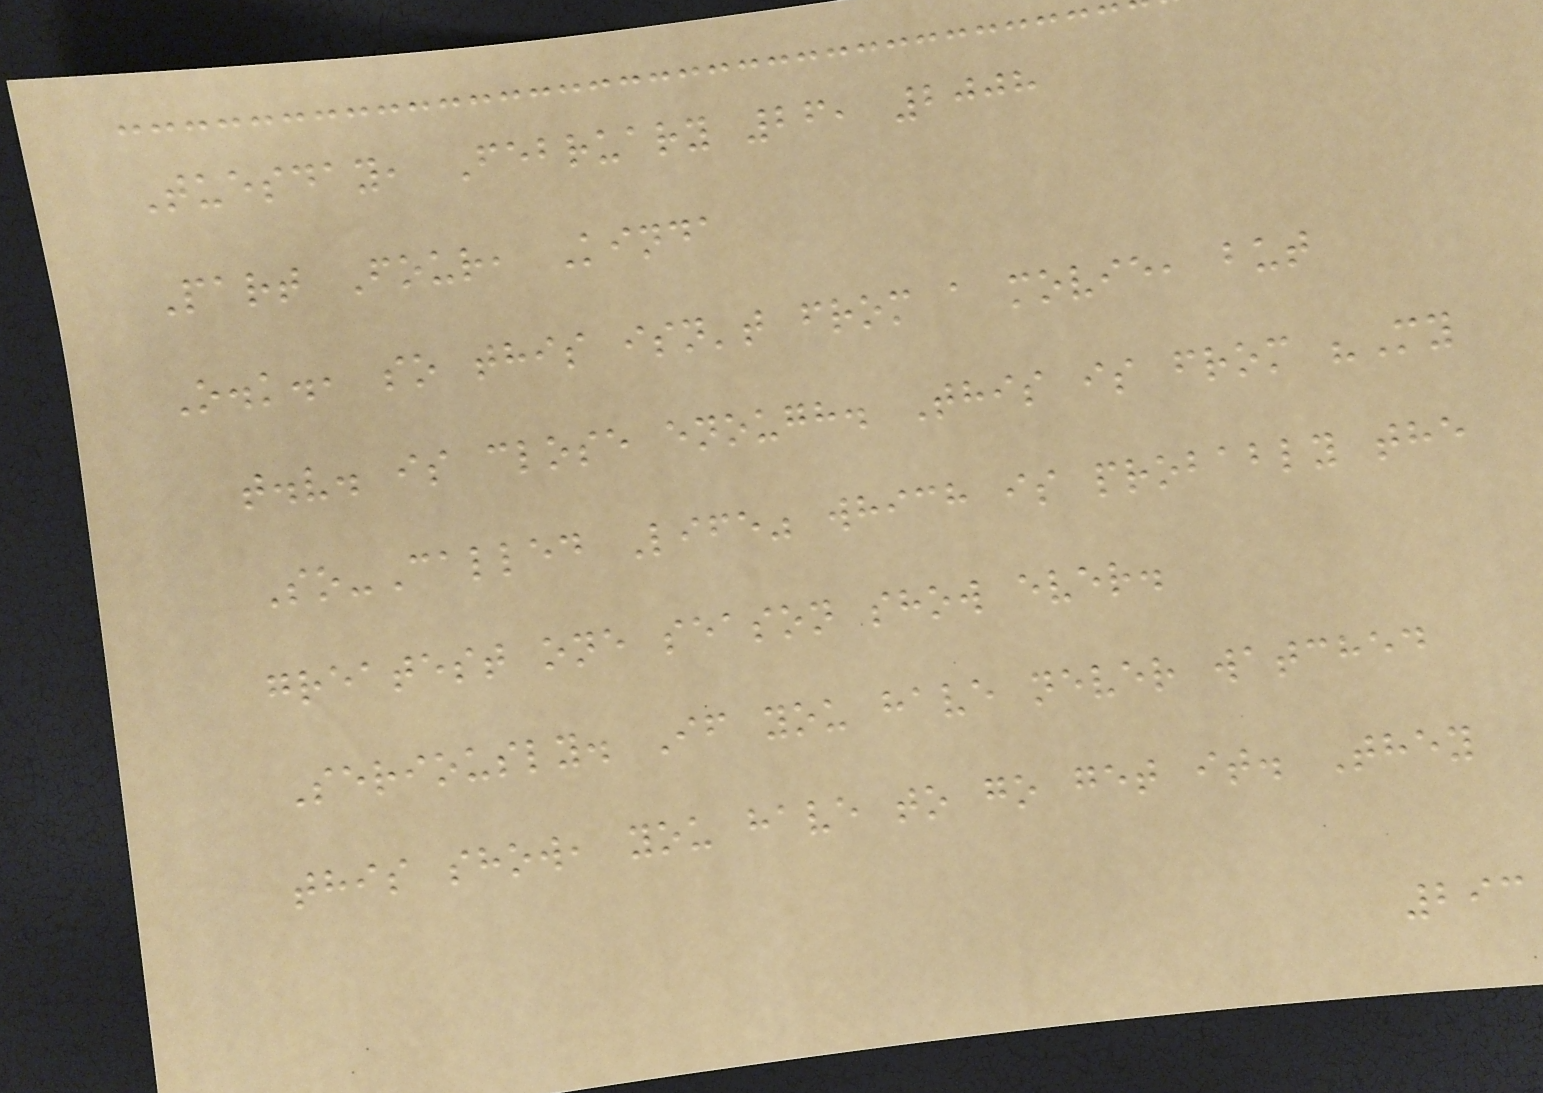Tuesday, February 26, 2008
Part Four, Kinda
O.k., so this isn't from a movie, but
t.v. is close enough. This is from "My
So-Called Life" which is probably the
greatest one season show ever.
Seriously. If you have never watched
this show, you have to go get it. They
293
